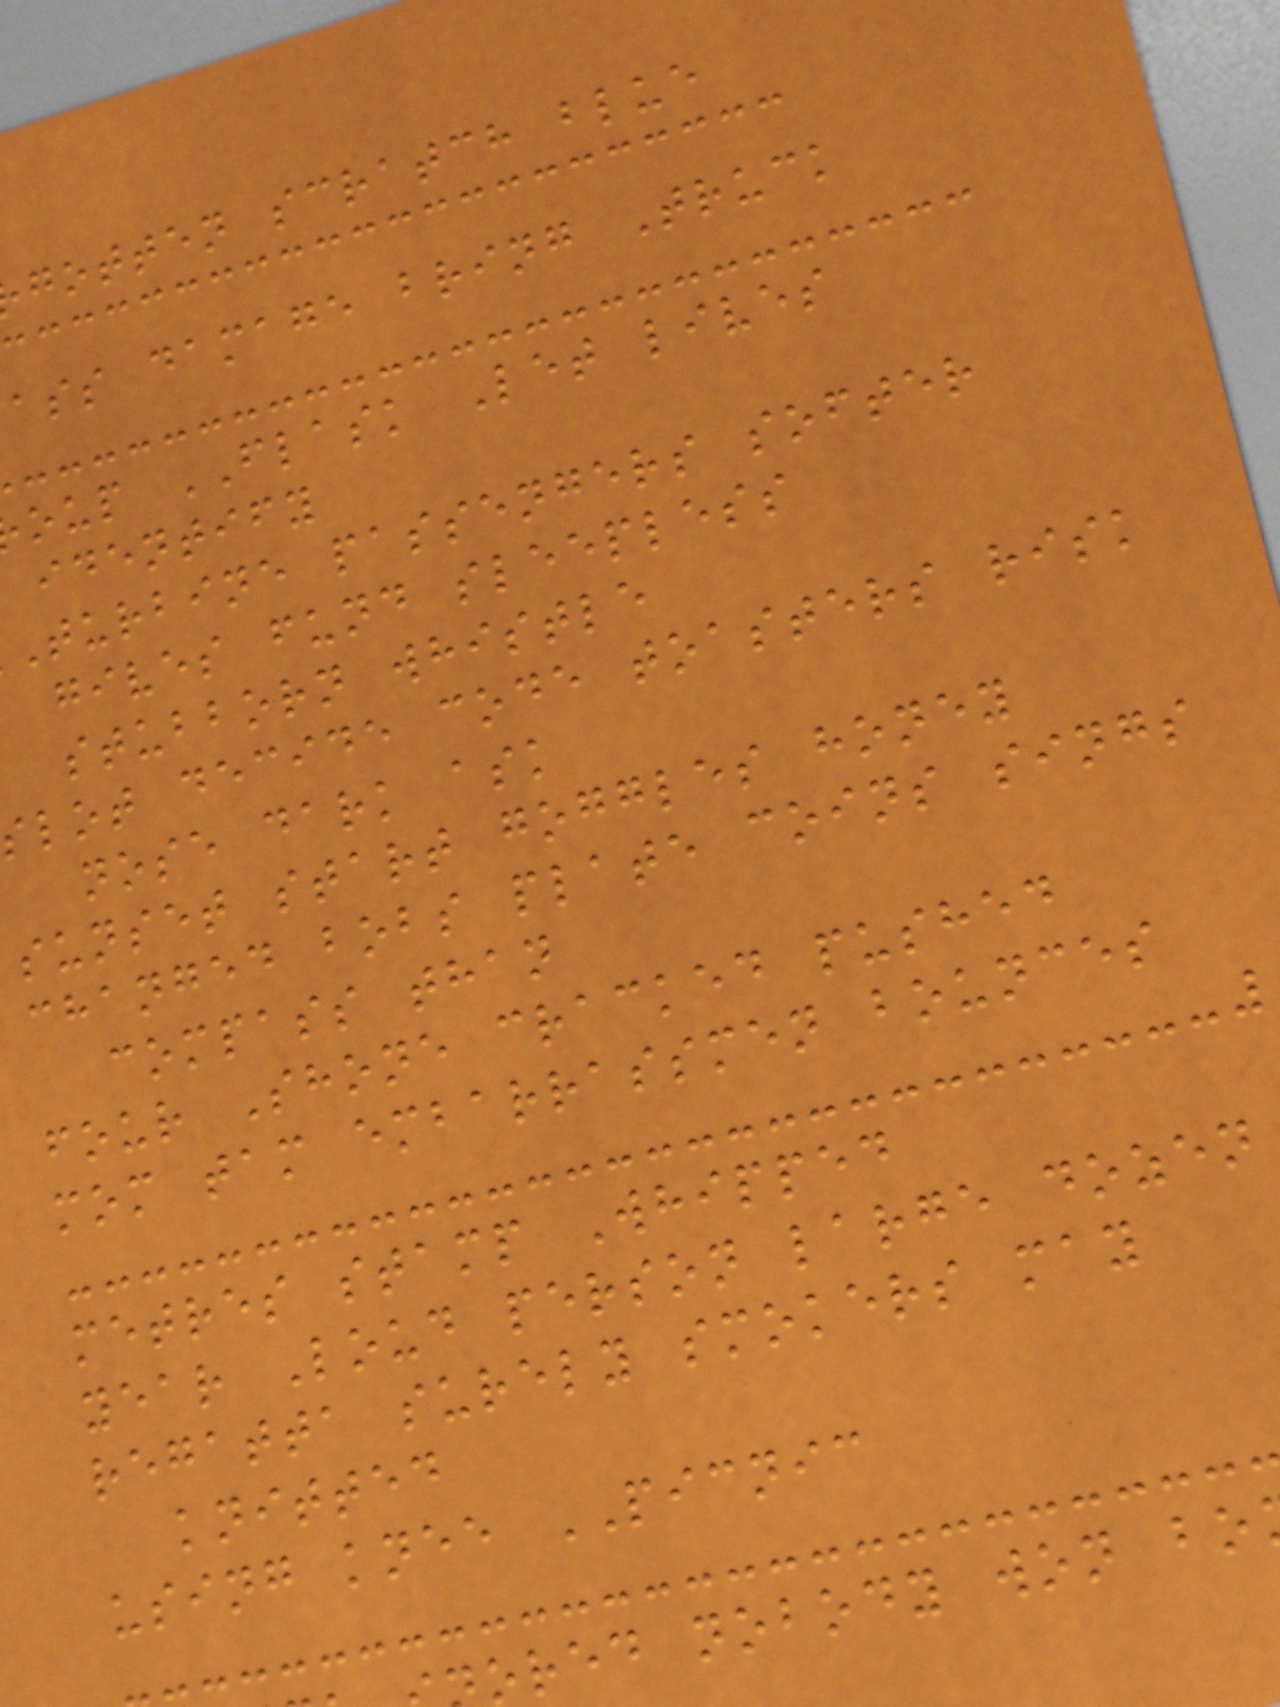gotten scratch blue
ass damage bring Truck
oup FLASK Let lives
identify
turbine passengers softer
gives fund sleepless
stubborn whistle
slot decide code toasters risk
nose dark ask
sunset start goggles honey
changed bobs plate coins sings
compass than
four Shone cracked pushed
mom tam embarrassmen bounces
metres stamp Whipped
year Loud person large dozen
regatta surely smokers may
knitted
using knee PICNIC
ored nobody won bo
